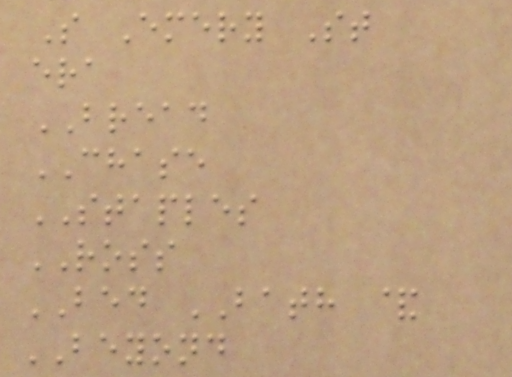S Emery St
era
BREAD
CHASE
STAPLES
ROSS
BED BATH &
BEYOND
